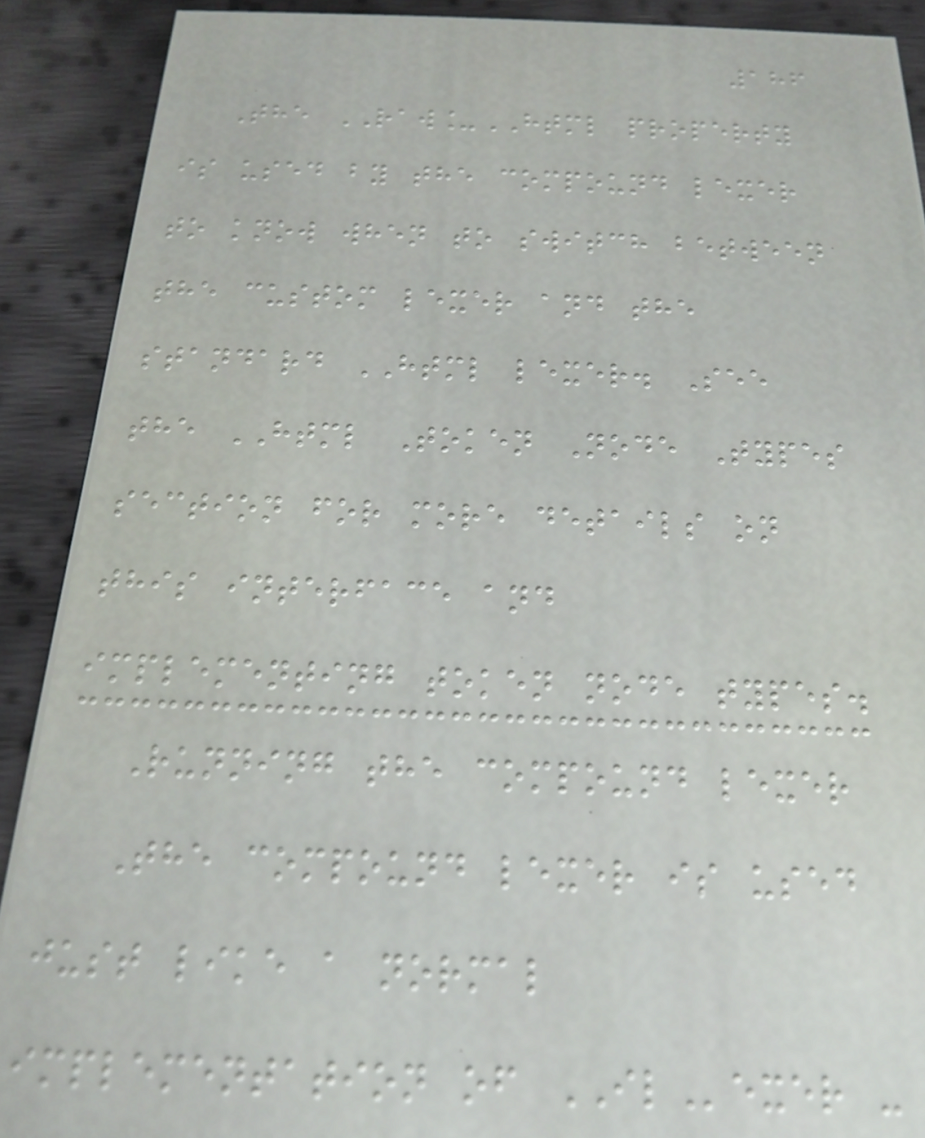186
The RAW_HTML property
is used by the compound lexer
to know when to switch between
the custom lexer and the
standard HTML lexer. See
the HTML Token Node Types
section for more details on
this interface and
implementing token node types.
Running the compound lexer
The compound lexer is used
just like a normal
implementation of ILexer -
